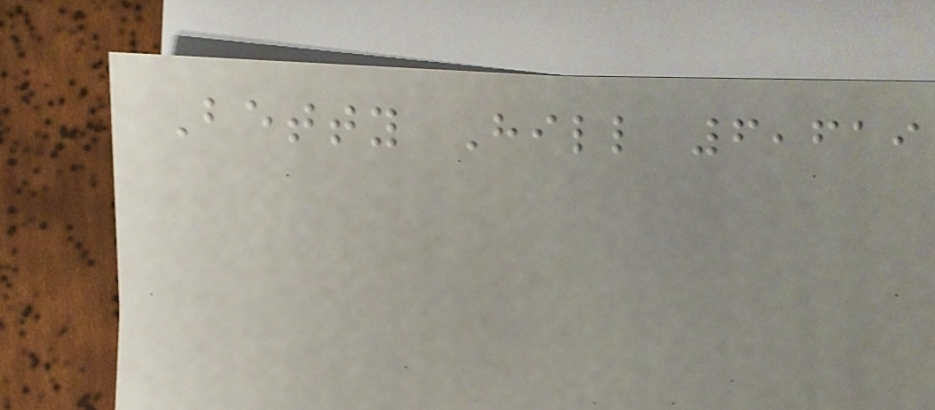Betty Hill 6,619
